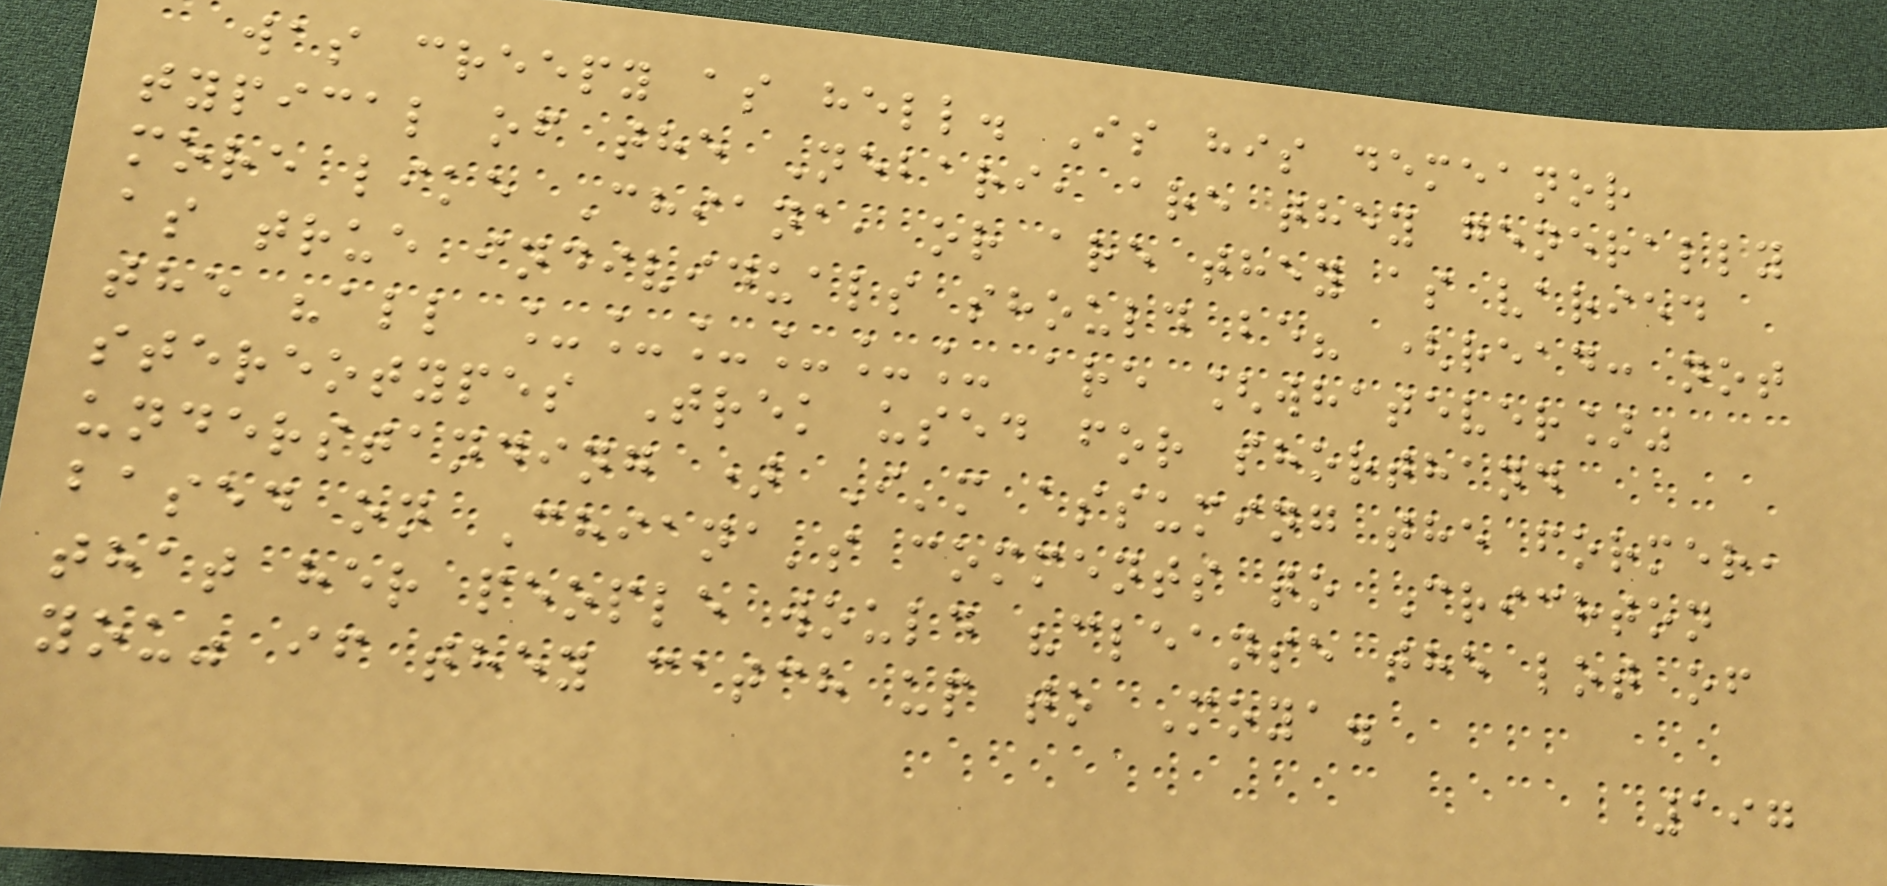was creepy as hell. Is his demeanor
typical of the Nebari, are they generally
more like Chiana, or are they as varied
as true individuals should be? (read: not
the "all ______ are [whatever]"
stereotypes Trek used for shorthand
understanding ) I'm assuming the former,
based on Chiana's comments to Crichton
that her people would "cleanse the lot of
you" if they catch up to Moya.
197
